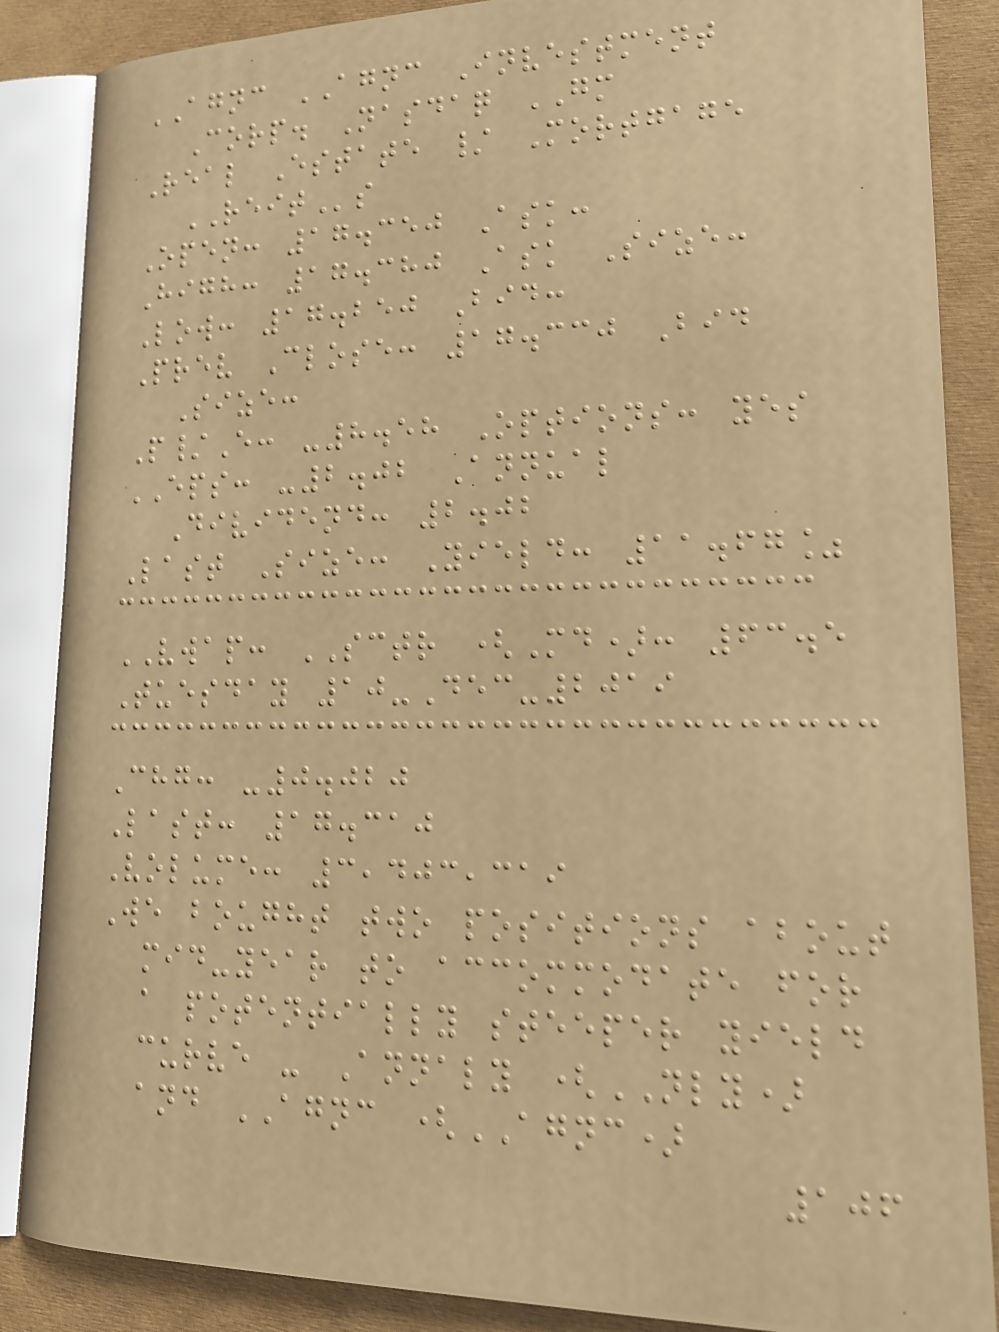AGNC AGNC Investment
Corp. Nasdaq GM
Real Estate / Mortgage
REITs
Open: 17.350 Ask:
High: 17.380 Ask Size:
Low: 17.250 Bid:
Prev Close: 17.330 Bid
Size:
P/E: -8.58 Options: yes
EPS: -2.02 Annual
Dividend: 2.02
Last Size: Yield: 11.67%
VWAP: SCTR (Md): 63.5
Tuesday 10-Dec-2019
Chg: -0.020
Last: 17.310
Volume: 3,403,319
We bought two positions about
mid-year to accommodate for
a potentially steeper yield
curve - Annaly (NLY)
and AGNC (AGNC)
106
